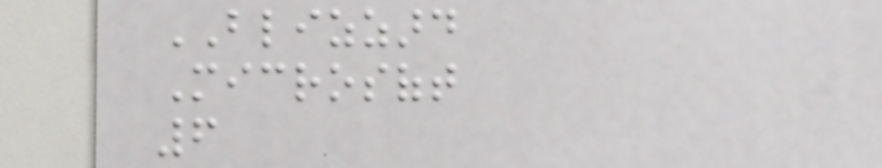BLIZZARD
Microsoft
6
